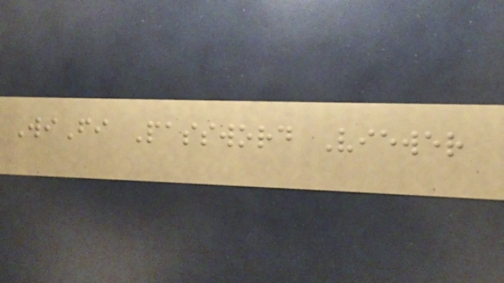WiFi Password Viewer
